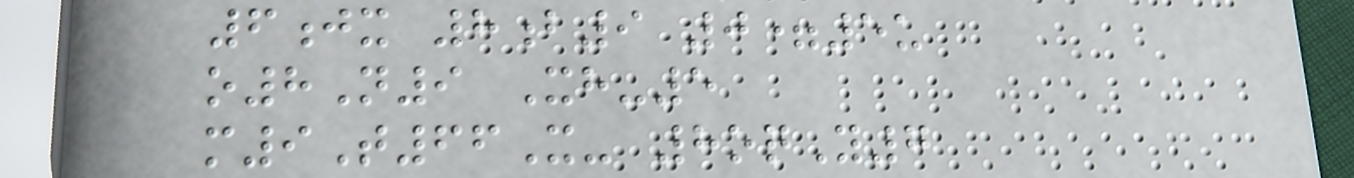6jx 8b9 0=5u
o8N9 Xh-5
m9T66X- 8oqY7
